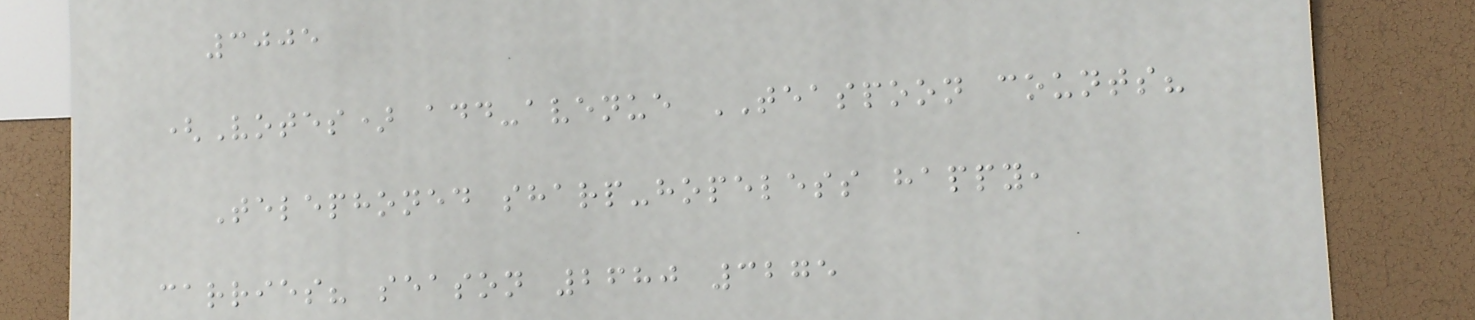3005
(Votes) add-avenue TEASPOON counts?
Telephoned sharp-hopeless happy,
carries? season 2680 3275
